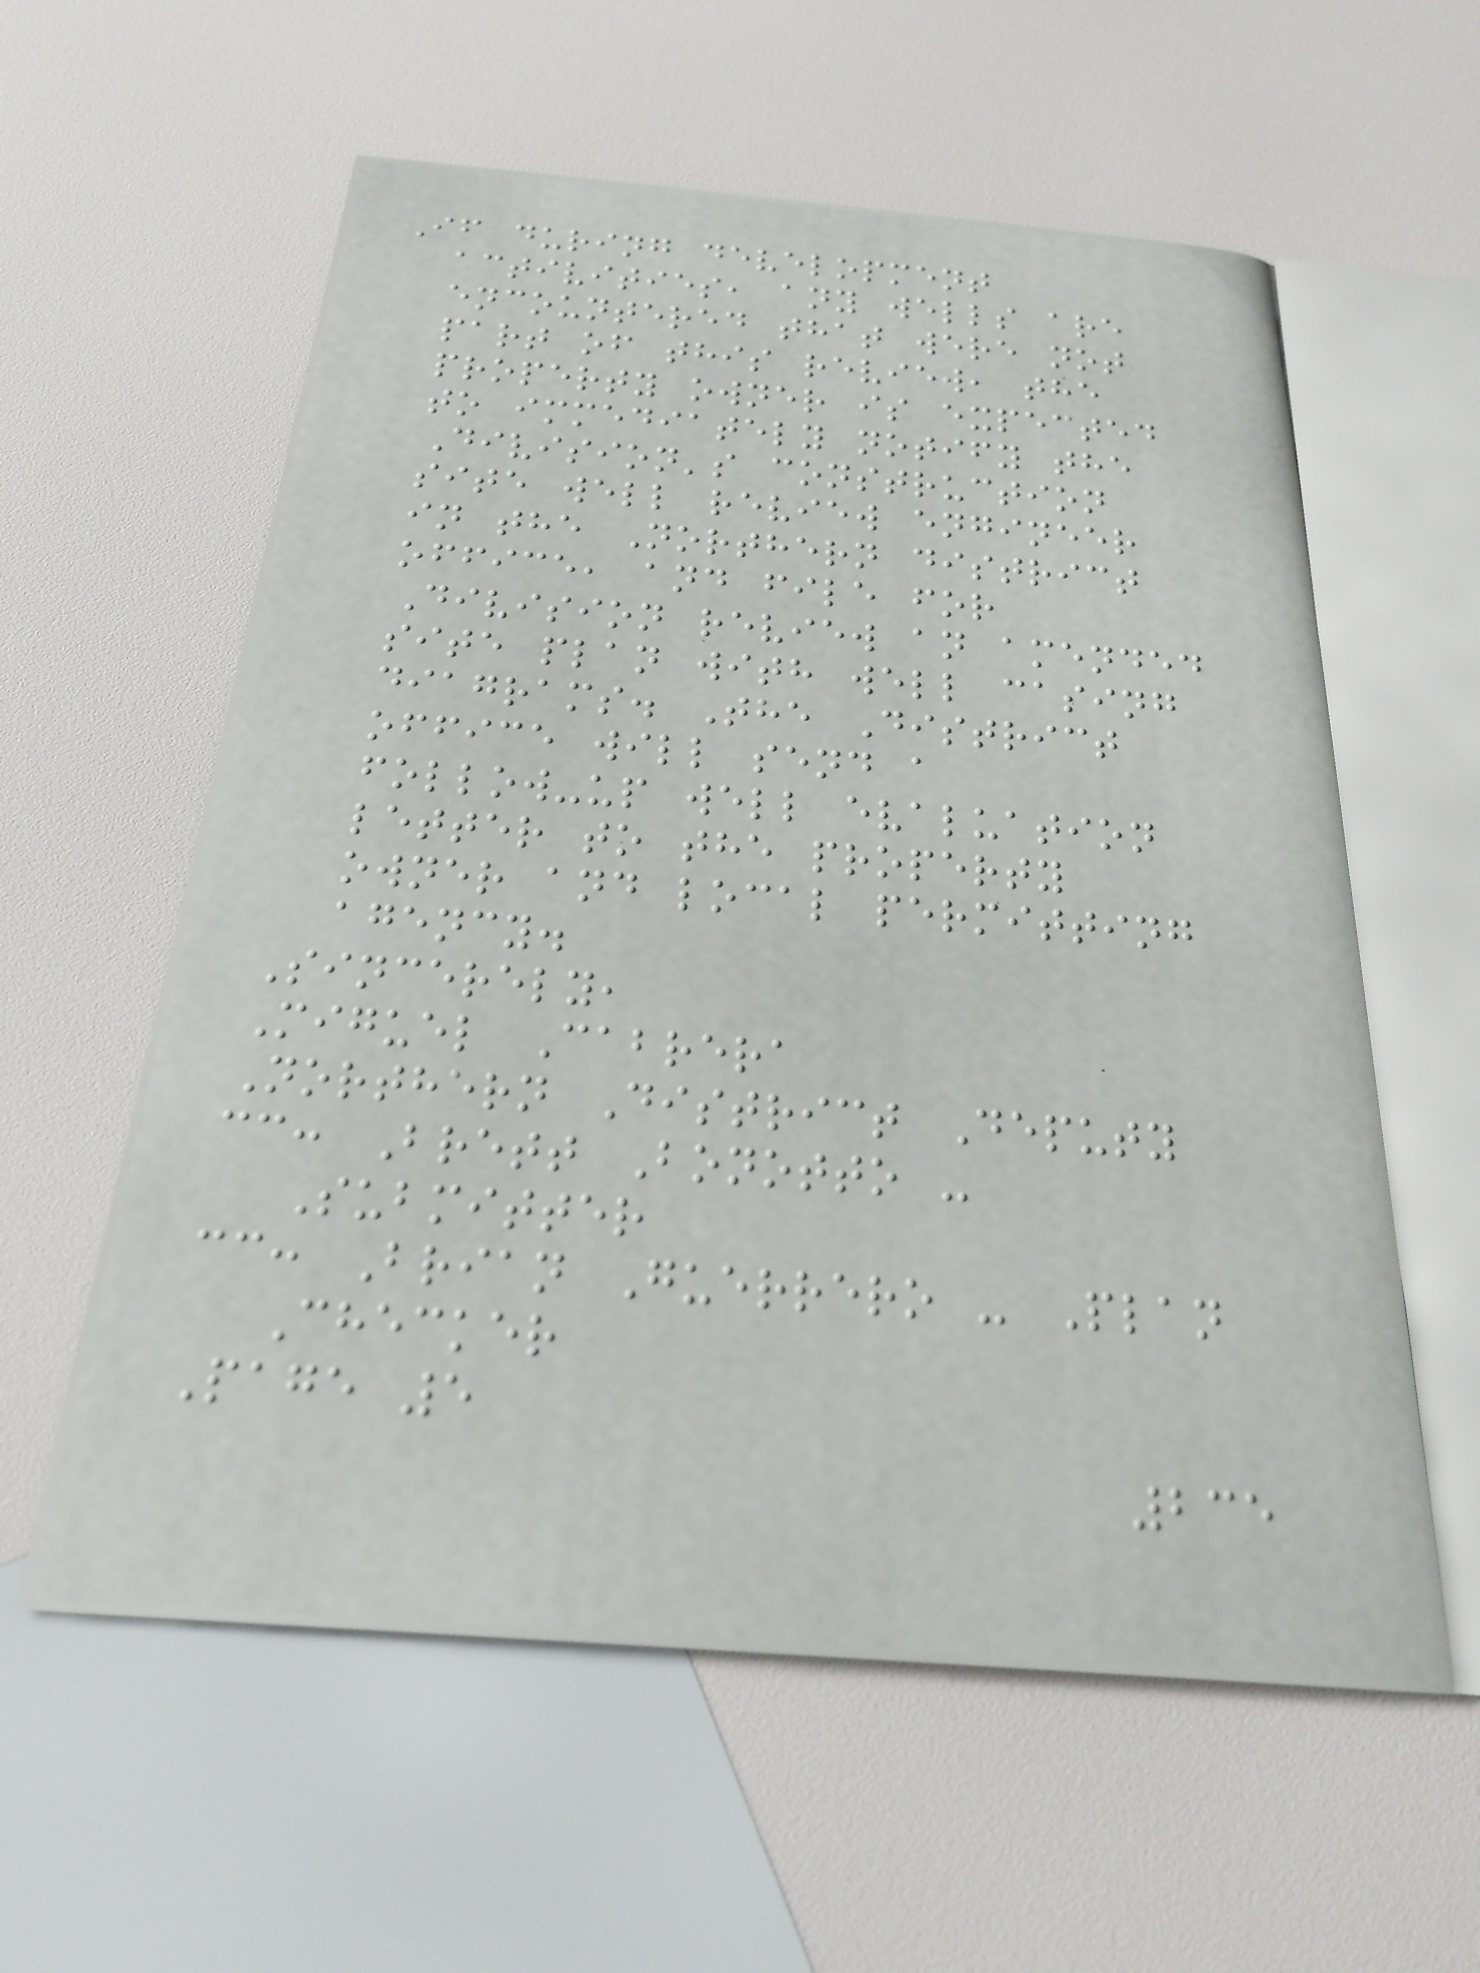If during development
activities, any wells are
encountered that were not
part of this review, the
property owner is expected
to immediately notify the
Division's construction
site well review engineer
in the Northern district
office, and file for
Division review an amended
site plan with well casing
diagrams. The District
office will send a
follow-up well evaluation
letter to the property
owner and local permitting
agency.
Sincerely,
Miguel Cabrera
Northern District Deputy
cc: Brett Bonotto -
Submitter
cc: Brian Guerrero - Plan
Checker
Page 5
235
